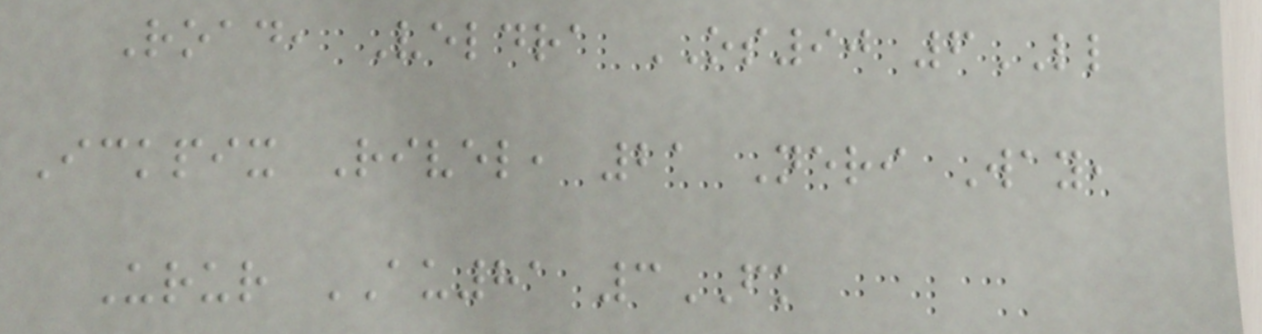Road, Veldra OS90 6LL
Ickpix Rivel, 21 Neri Way,
Urur AU81 3FK
